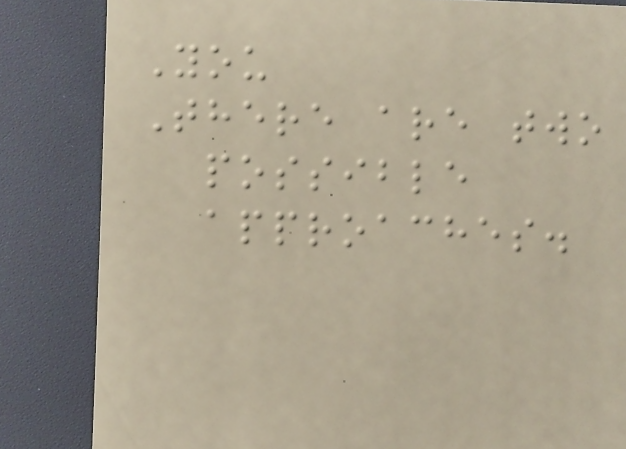You
There are two
possible
approaches.
